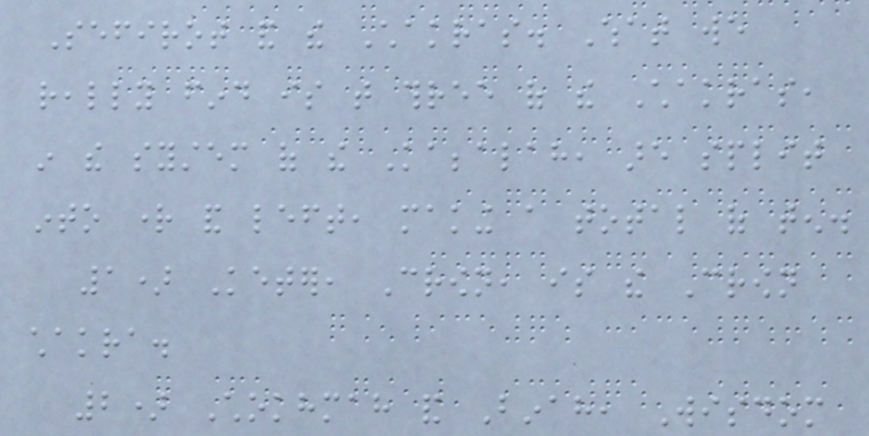Sefirot and the Chakras. What we
really find is that three of the Chakras,
in the system of the Kabbalah, are split
into right and left, making a total of ten.
1) Keter, Crown, is the Crown
chakra.
2) Chokhmah and Binah, Wisdom
